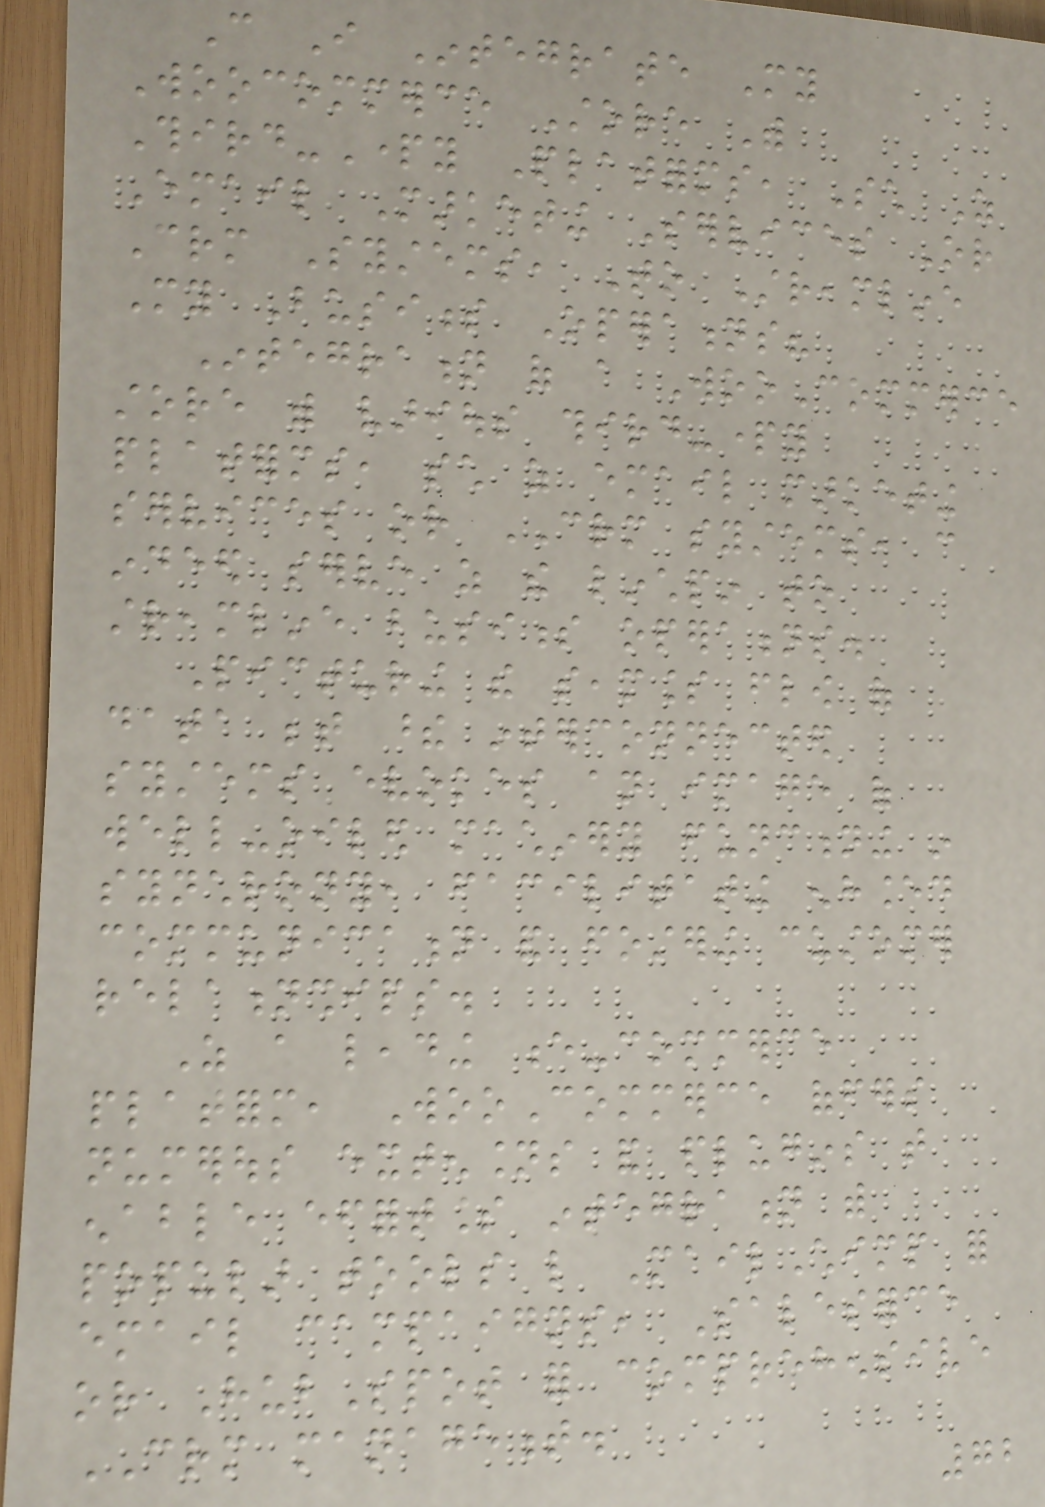Can I Integrate My
Woocommerce Store With
Third-Party Platforms, Such As
Email Marketing Services Or
Crm Systems, To Streamline
My Business Operations?
Integration of a WooCommerce
store with various third-party
platforms, such as email marketing
services or CRM systems, can
indeed serve as the linchpin to
streamline business operations.
Picturing the seamless flow of
data between these interconnected
systems evokes an image of
well-oiled machinery functioning in
synchrony, facilitating enhanced
communication and fostering customer
relationships.
As a leading e-commerce
platform, WooCommerce offers
numerous extensions and plugins that
enable effortless integration with
popular tools like MailChimp for
email campaigns, Salesforce
or HubSpot for comprehensive
CRM management.
72
